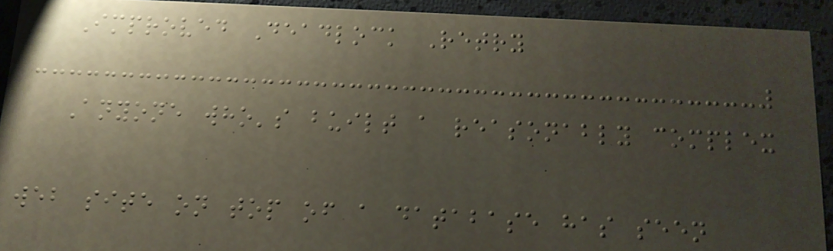Improved Deadlock Retry
Anyone who's built a reasonably complex
web site on top of a database has seen
